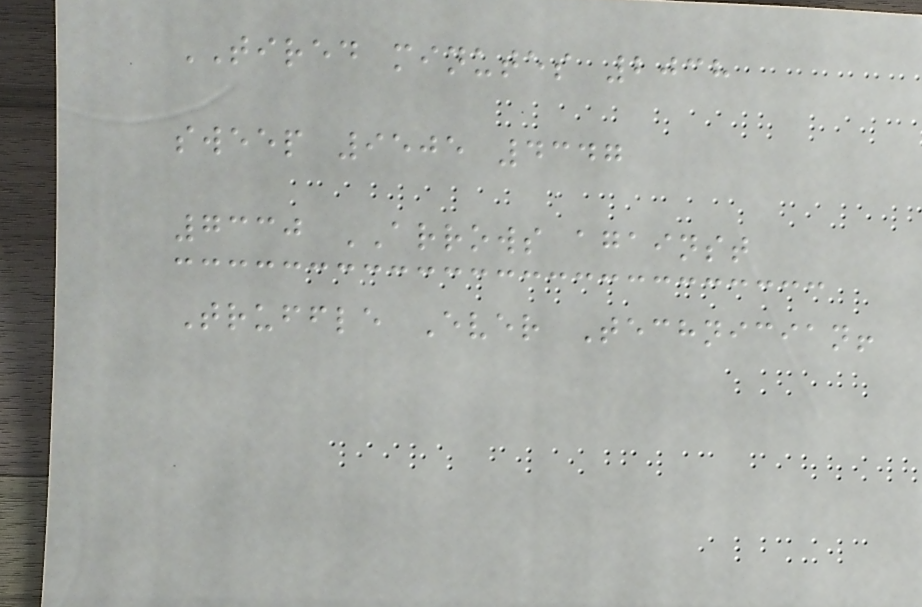TIRED minutes 2038
sweep 9505 4347
7330 ARROWS against
Truffle Ever Technician!
